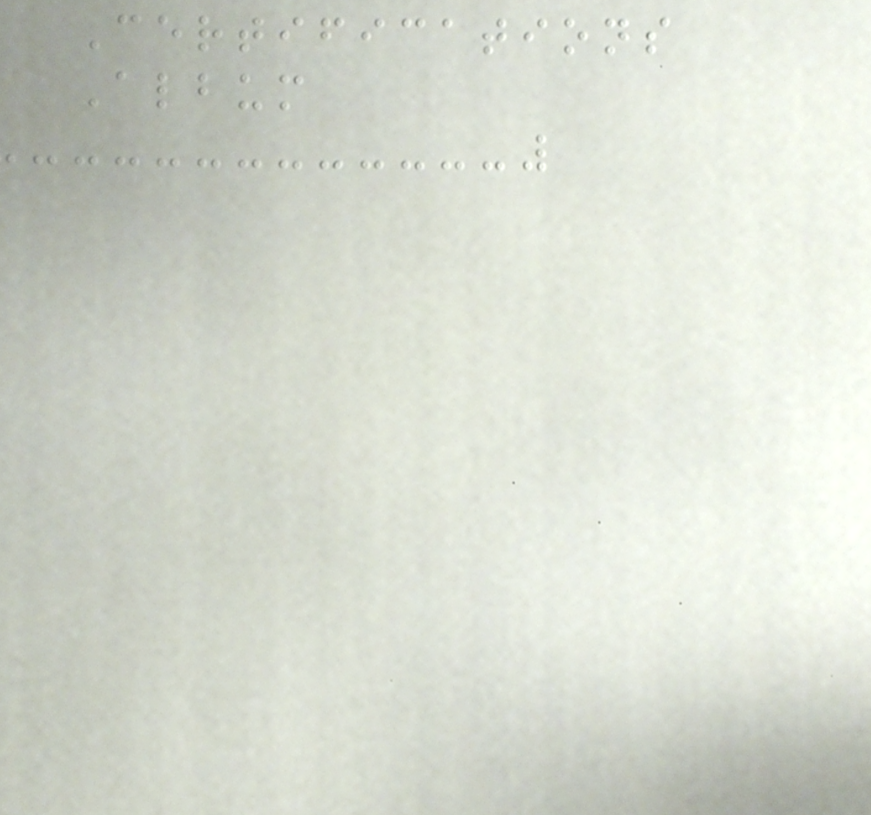Certifications
Album
